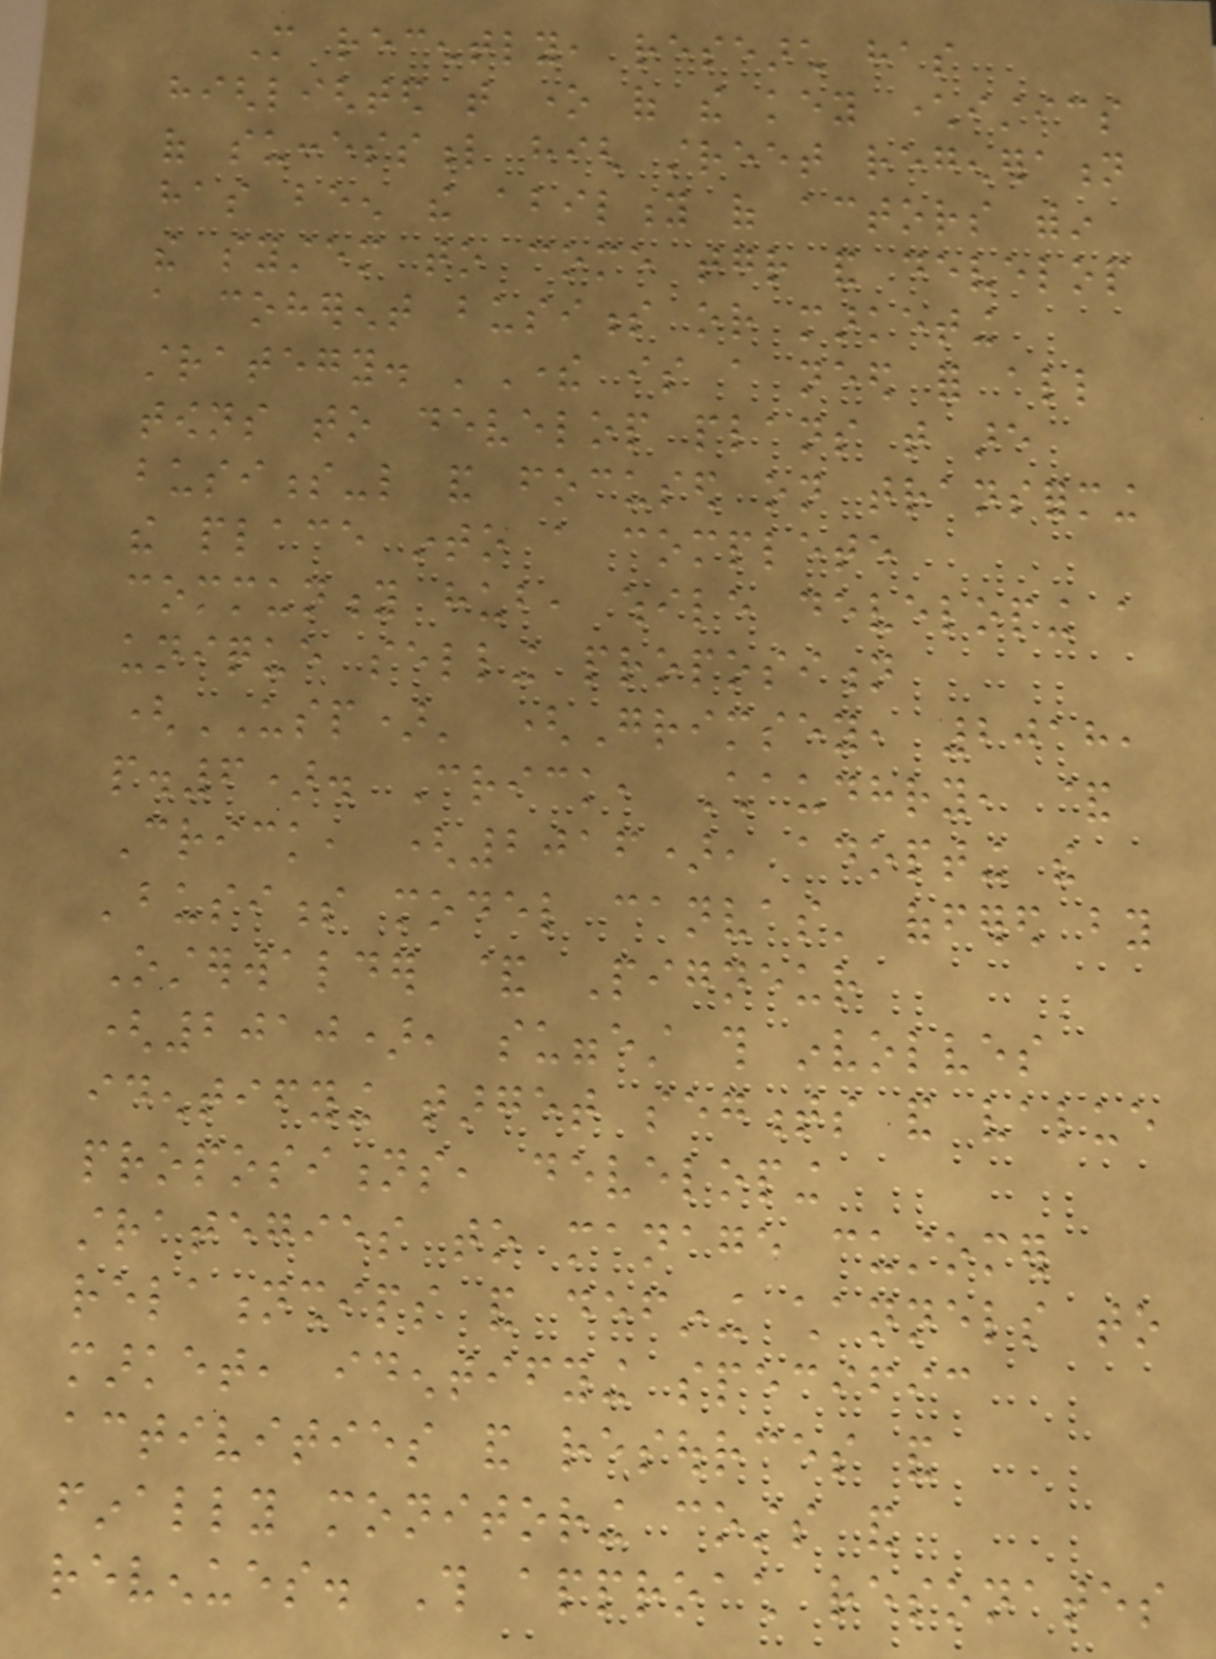More recently, research has
highlighted that one of the key characteristics
of successful high street regeneration
has been the ability of actors within
the system to come together and develop
a coherent business or marketing
strategy. 'There is a need for all
towns to develop plans that are
business-like and focused on transforming
the place into a complete
community hub, while developing a
unique selling proposition
(USP)' (Grimsey, 2018,
p.6). Crick, Chaudhry, &
Crick, (2016), adopting the
'business model canvas' offered by
Osterwalder & Pigneur
(2010), suggest this involves
identifying target segments and value
propositions, developing
strategies to manage customer
relationships and defining channels to
market, identifying specific
activities and resources and
finally monitoring costs and
revenues. This approach resonates
